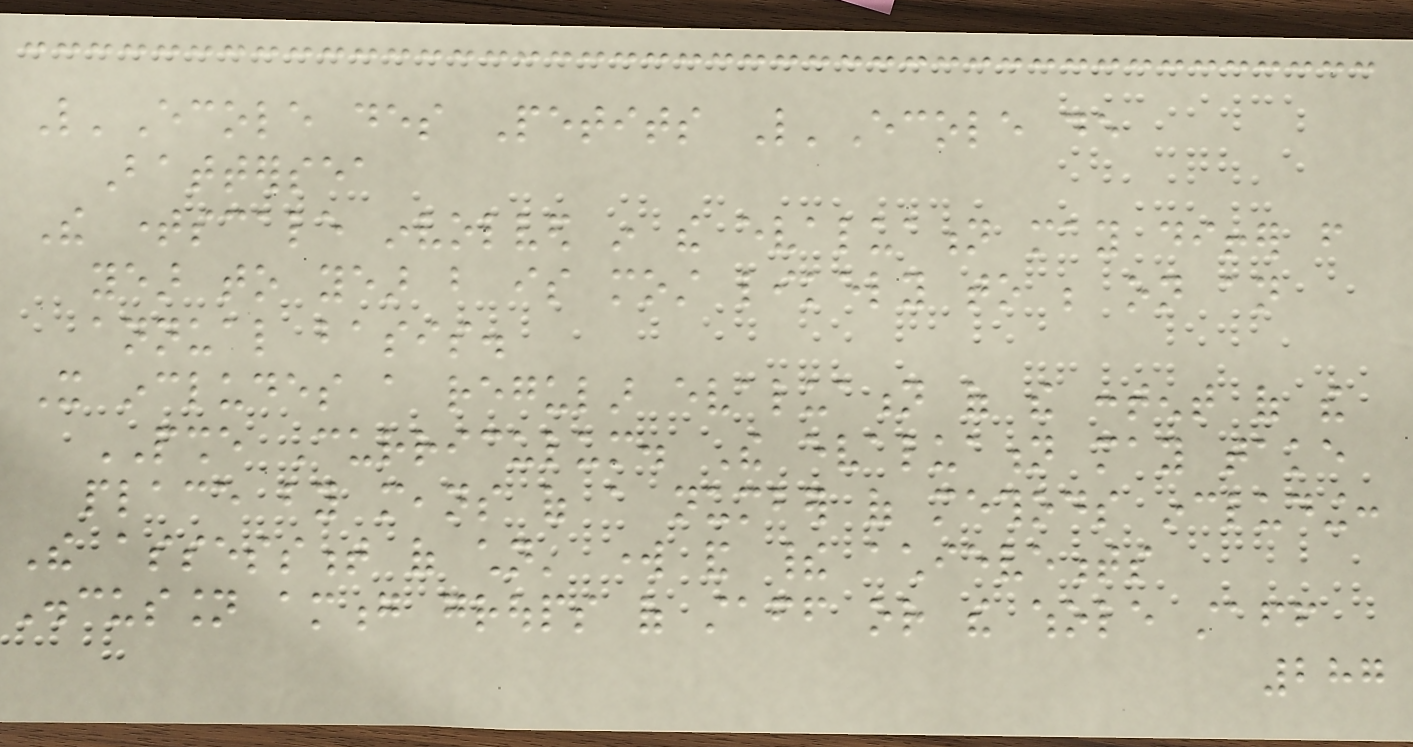L'Ecole des Petits L'Ecole de
Battersea
The timescale involved in the evaluation may differ from
year to year but is most likely to be on an
annual basis.
It includes a regular evaluation of the content of the
PSHE Curriculum. The evaluation may take
place by means of a number of methods including:
The assessment of children' work and their achievements
Discussion among groups of staff or the whole staff
287
